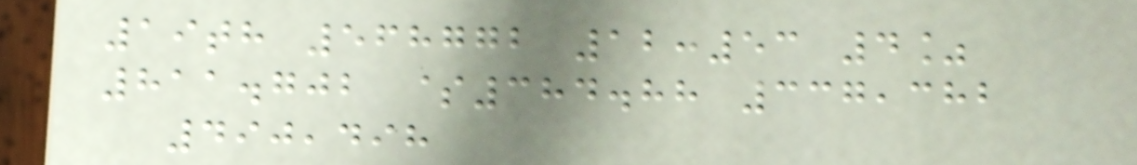19th 568772 12:53 4%
811.702 $384.88 337,382
490,498
